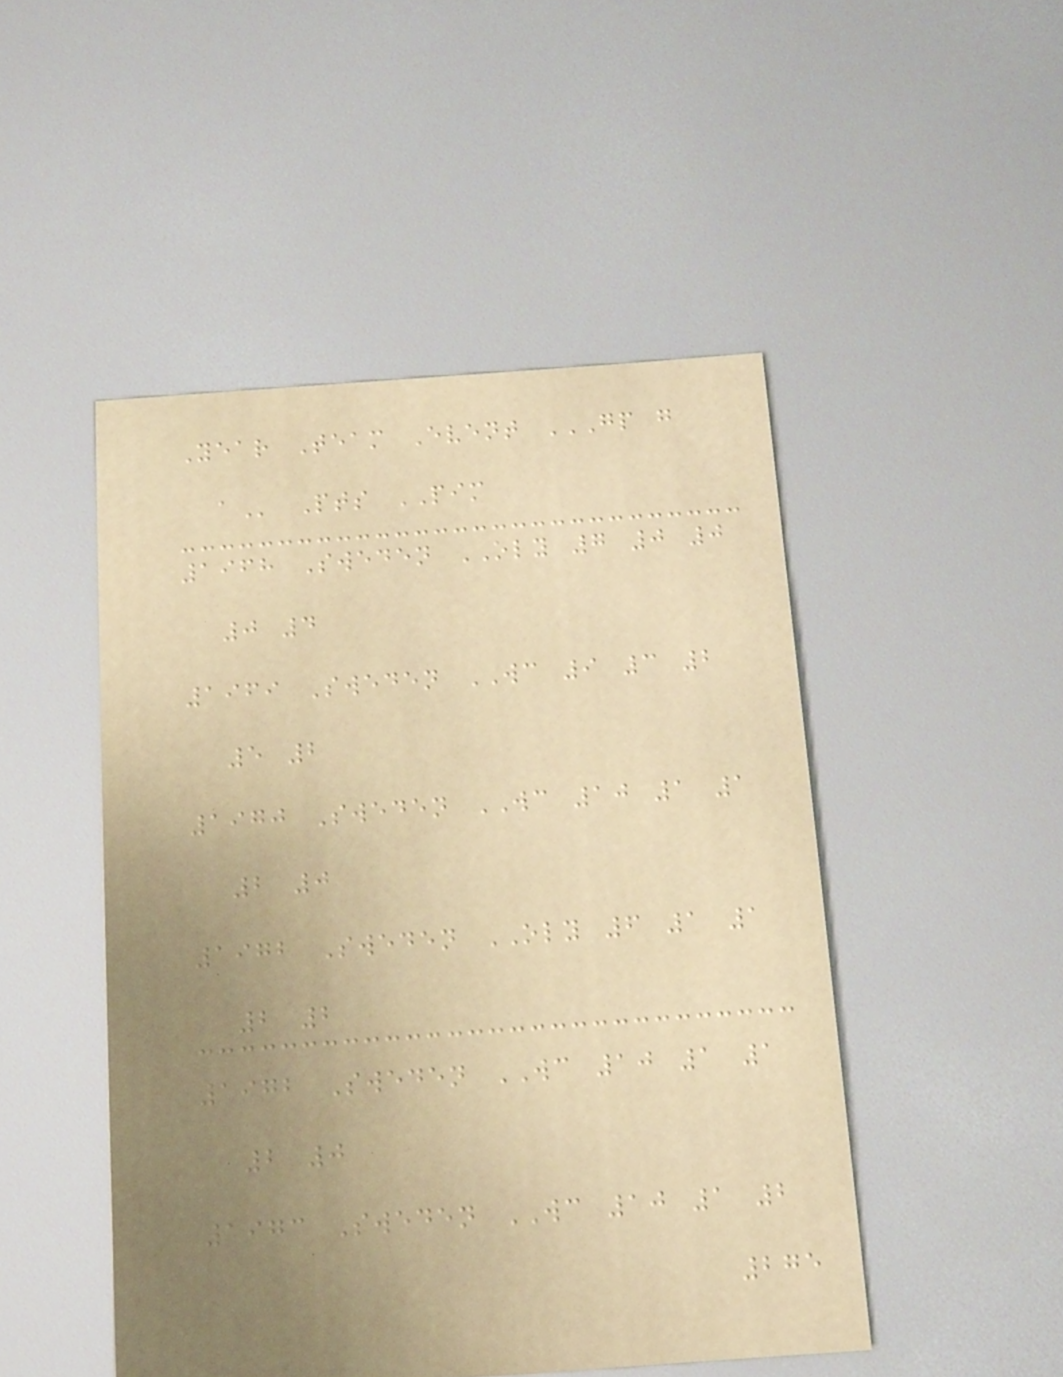Year Team Event GP G
A Pts PIM
1968 Sweden OLY 7 0 0
0 4
1969 Sweden WC 9 3 2
5 2
1970 Sweden WC 10 1 1
2 0
1972 Sweden OLY 6 1 1
2 2
1972 Sweden WC 10 1 1
2 0
1973 Sweden WC 10 1 2
275
